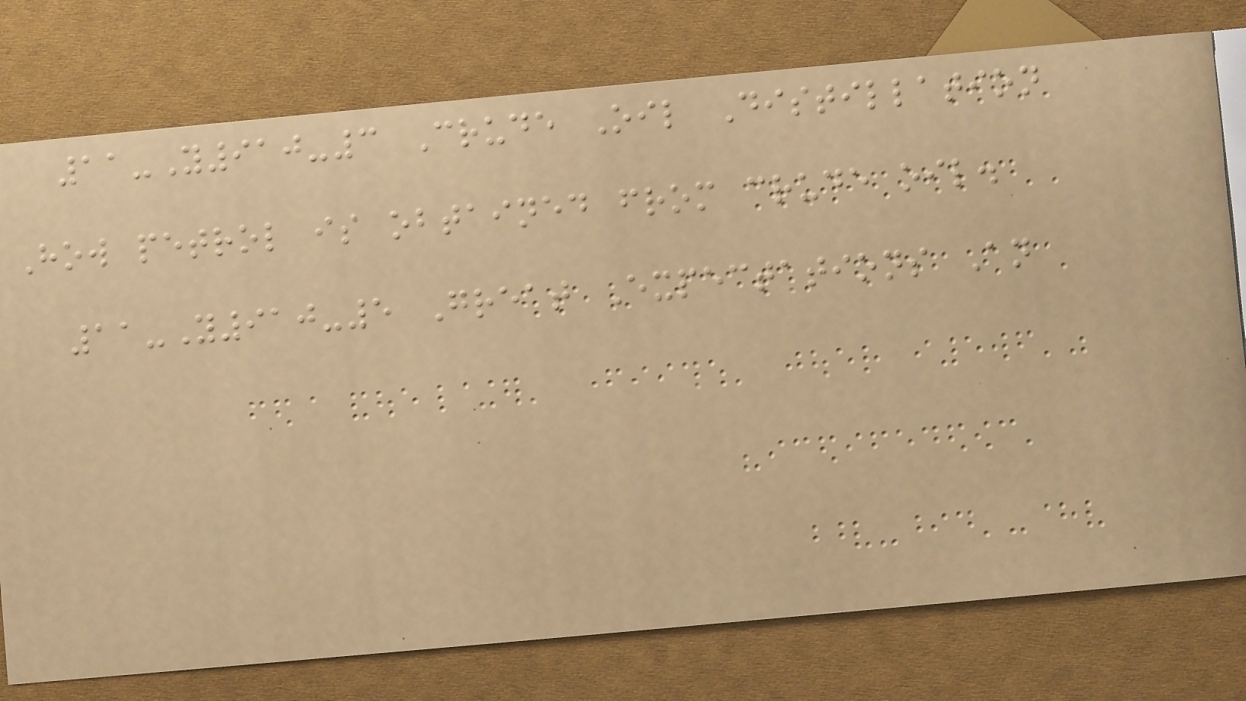11-Y910-3 Crude Oil Distillation
How petrol is obtained from crude oil.
11-Y910-5 Great Expectations An
